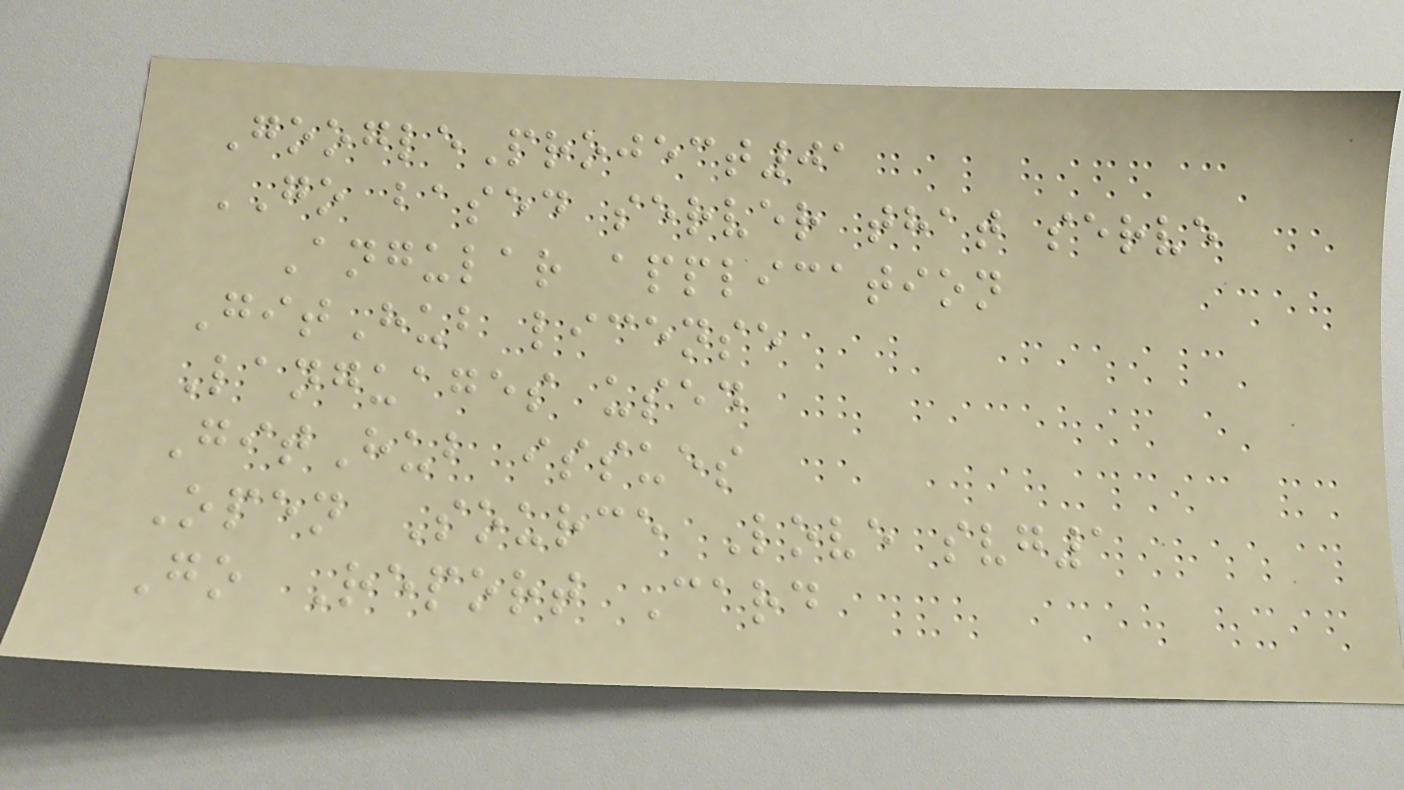GoogleProject01
GO based server that serve
Angular application
GitHub license
Languages used
GitHub issues
Open Source Love svg1
Go Report Card
